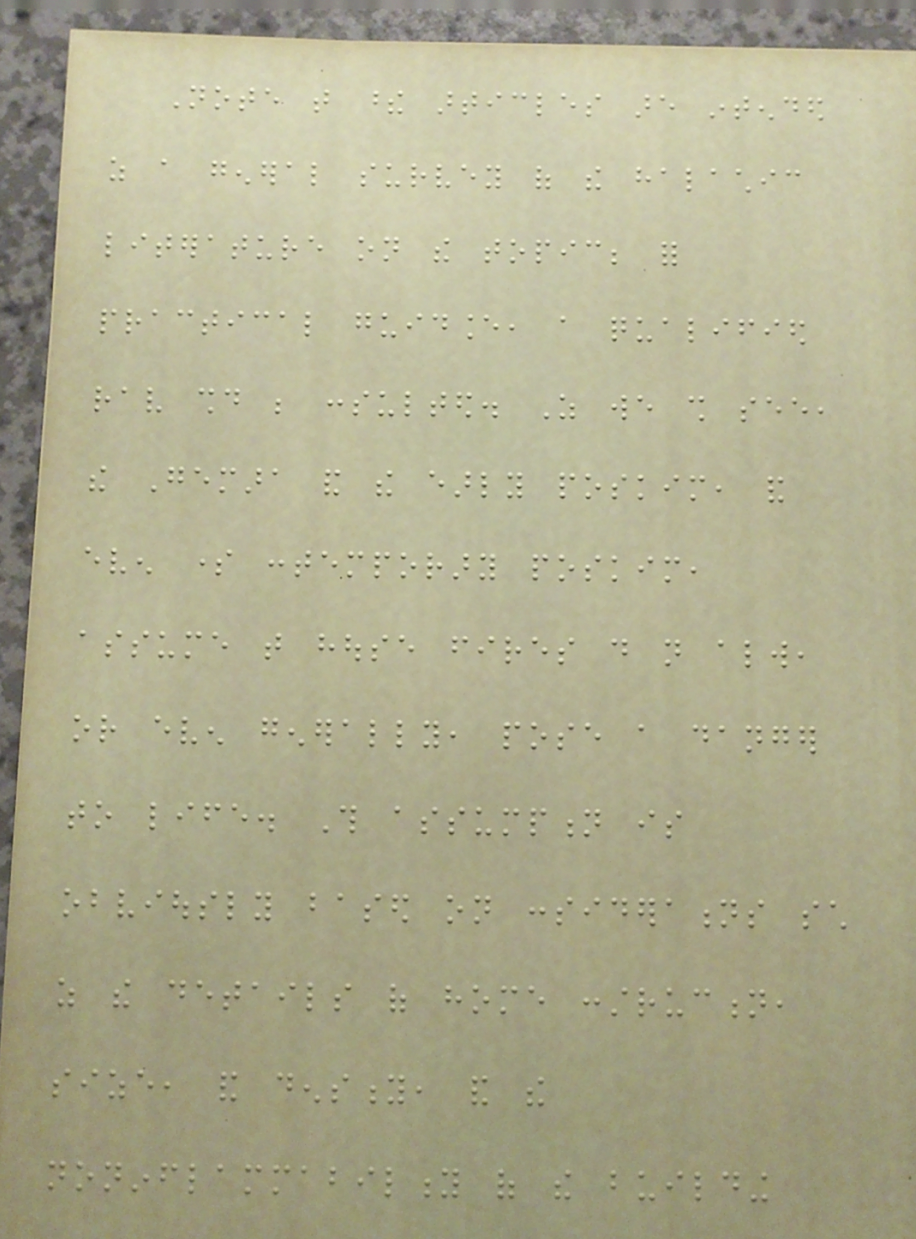Note that these articles are intended
as a general survey of the halachic
literature on the topic; for
practical guidance, a qualified
rav should be consulted. As we shall see,
the Gemara and the early poskim, and
even some contemporary poskim,
assume that house fires do not always,
or even generally, pose a danger
to life. This assumption is
obviously based on considerations such
as the details of home construction,
size, and density, and the
noninflammability of the building
